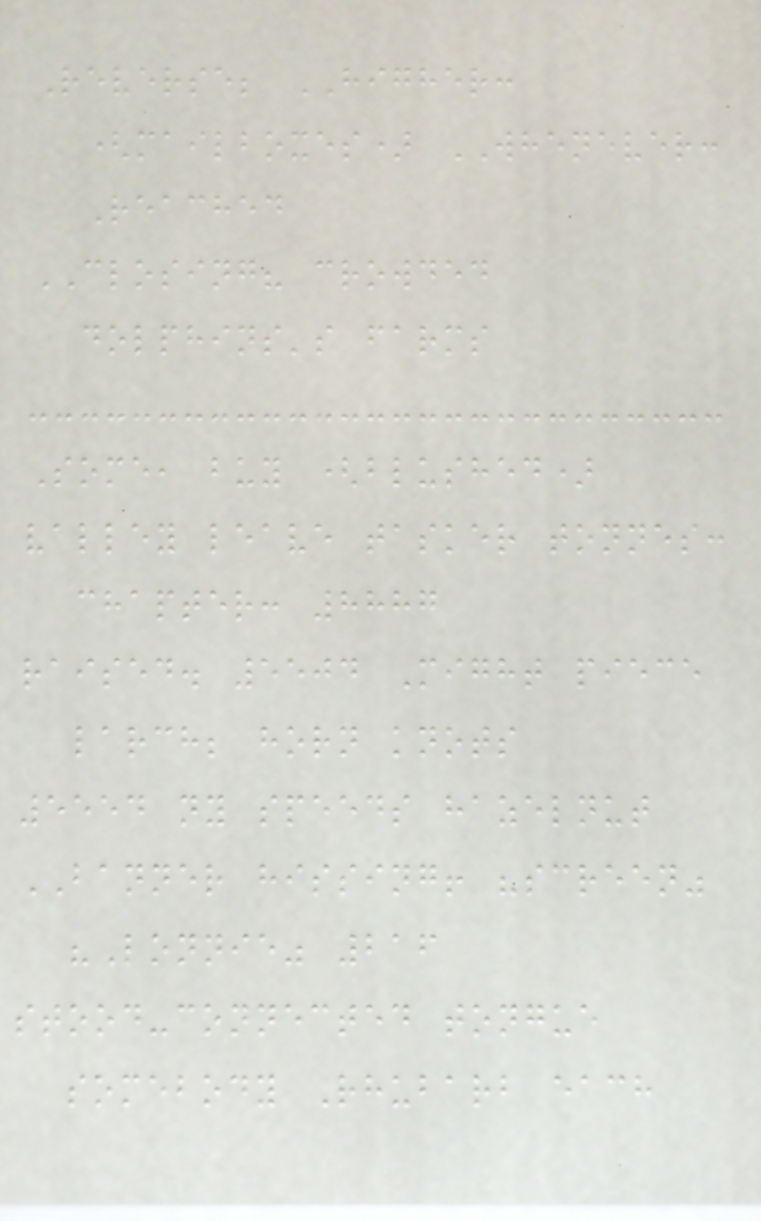Reverse; HIGHER:
(mailboxes) WHENEVER:
Reached
CLOSING? crowded
dolphins's farms
Some, buy (blushed)
valley leave tasker tonnes:
chapter: 8887
raised. 5504 Might piece
larch; horn knots
5554 ny speeds hazelnut
BANNER hissing! "screen"
"Lonnie" 216
stood-connected tongue
somebody Rhubarb each
